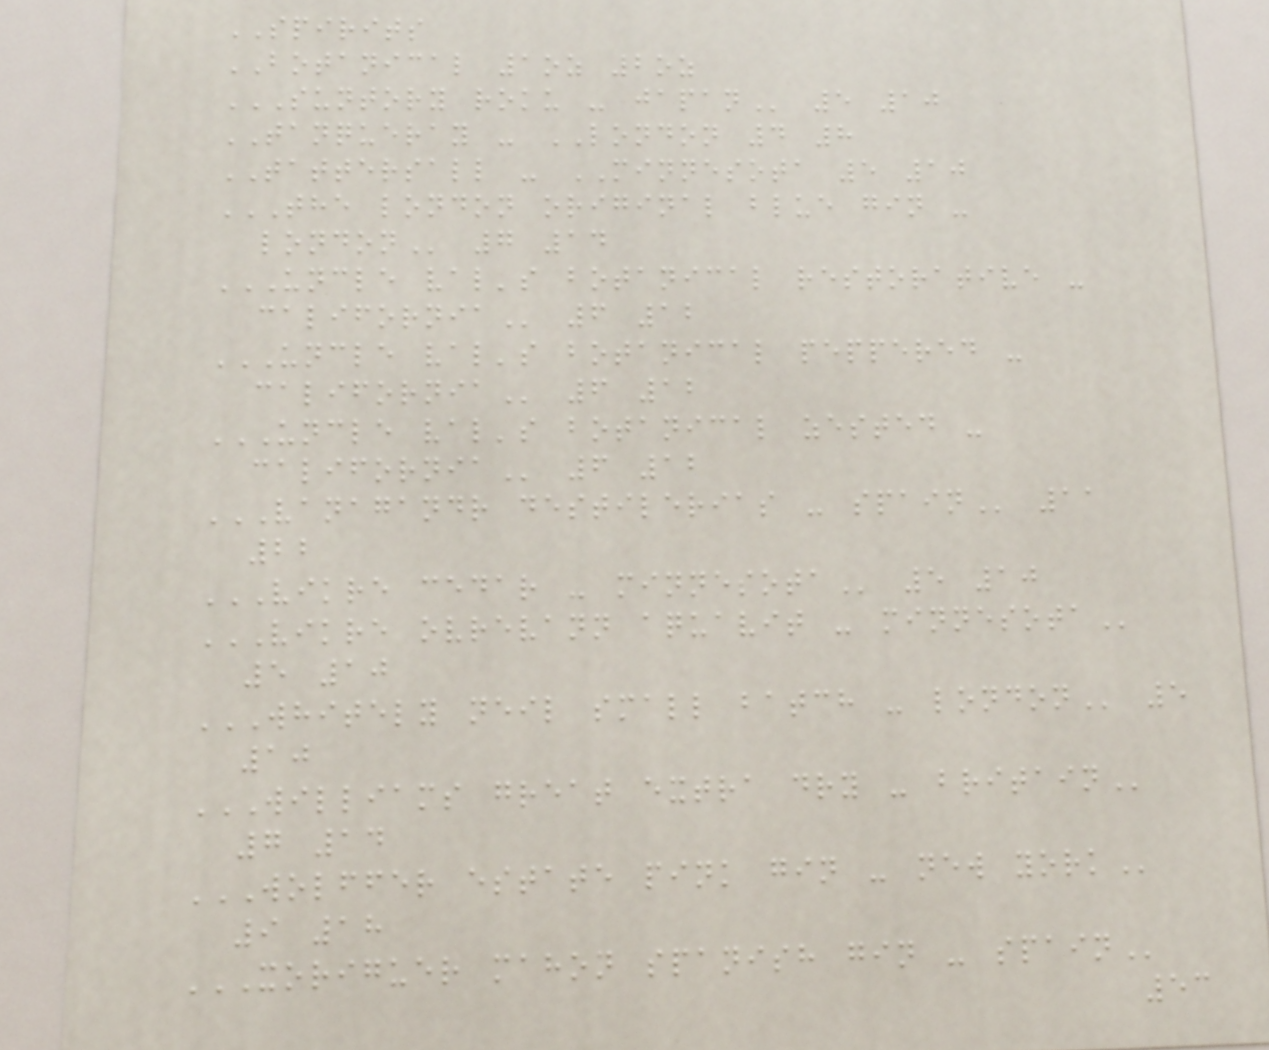SPIRITS
BOTANICAL 1oz 2oz
SUNTORY ROKU - JAPAN 5 10
TANQUERAY - LONDON 4 8
TATTERSALL - MINNESOTA 5 10
THE LONDON ORIGINAL BLUE GIN -
LONDON 7 14
UNCLE VAL'S BOTANICAL RESTORATIVE -
CALIFORNIA 6 12
UNCLE VAL'S BOTANICAL PEPPERED -
CALIFORNIA 6 12
UNCLE VAL'S BOTANICAL ZESTED -
CALIFORNIA 6 12
VANAGANDR DESTILERIAS - SPAIN 11
22
VIKRE CEDAR - MINNESOTA 5 10
VIKRE OVREVANN AQUAVIT - MINNESOTA
5 10
WHITELY NEIL SMALL BATCH - LONDON 5
10
WILLIAMS GREAT EXTRA DRY - BRITAIN
7 14
WOLFFER ESTATE PINK GIN - NEW YORK
9 18
XORIGUER MAHON SPANISH GIN - SPAIN
53
